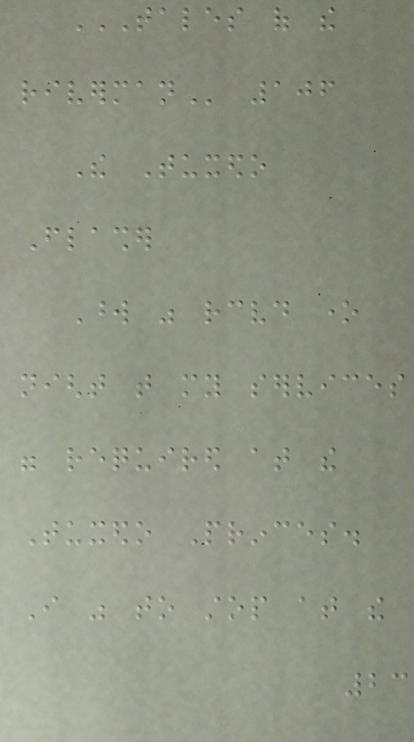TALES OF THE
RIVERMAN 106
The Tuxedo
Flasher
Word was received one
night that my services
were required at the
Tuxedo Princes.
I was to stop at the
23
